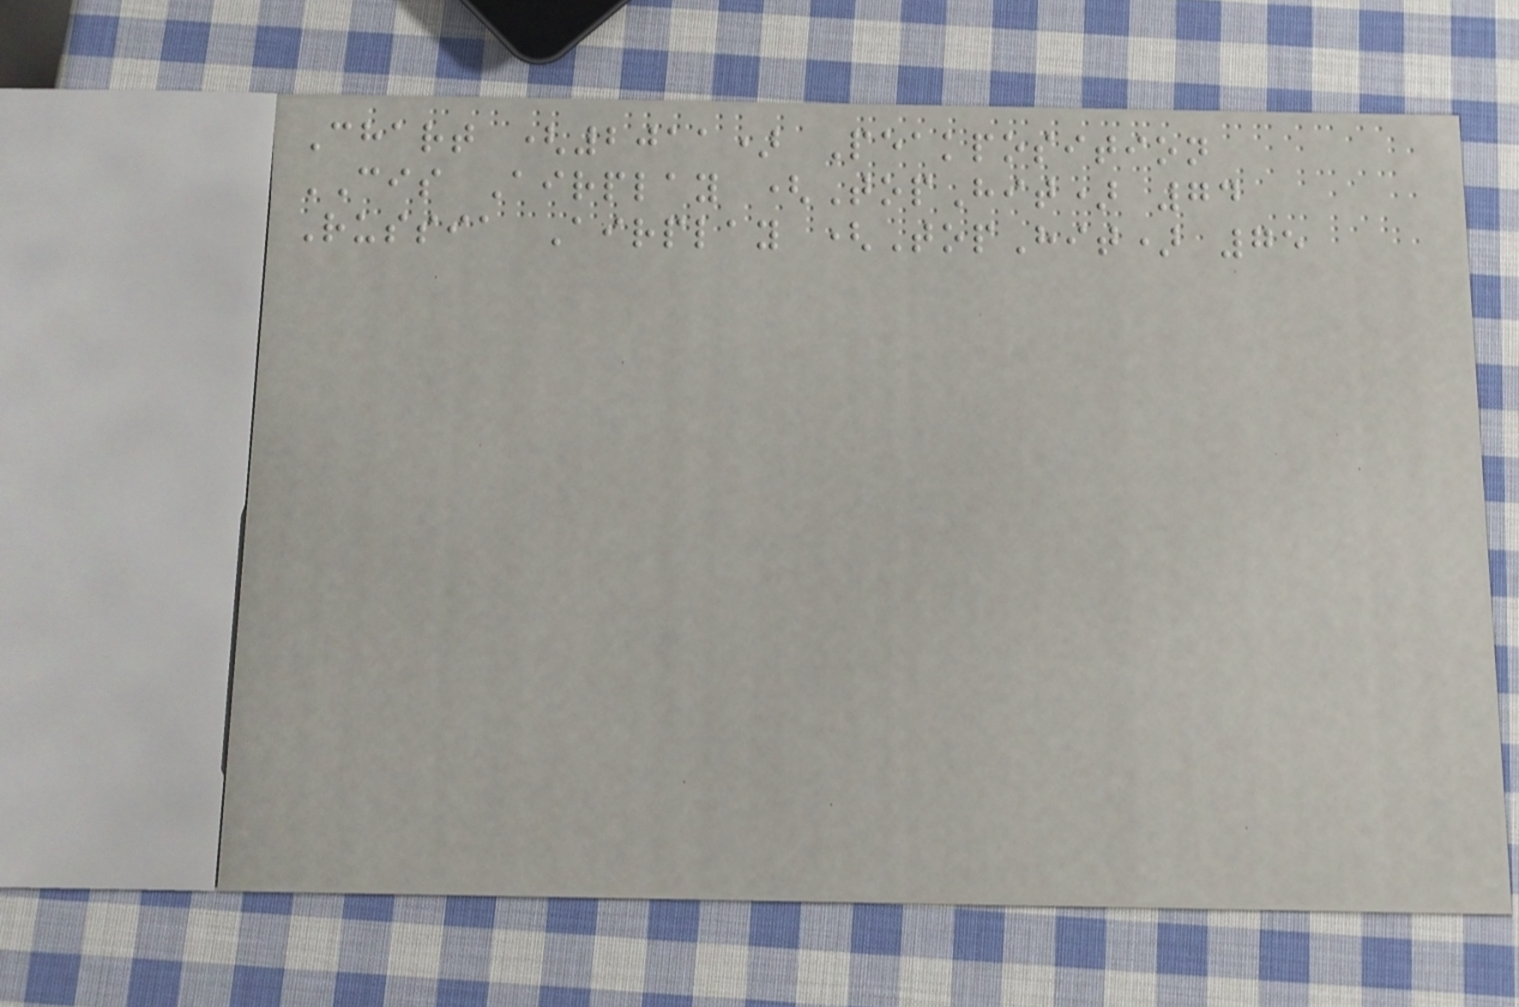Chart (2011) Peakposition
CIS Airplay (TopHit) 74
Russia Airplay (TopHit) 75
